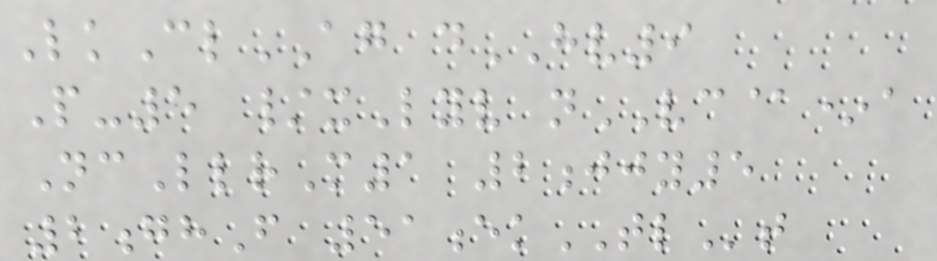LkClAG dHV9
P-5 /xLyv nVC@*a
NcLlrM1 2jjy5
2ghF 51ekTLt
